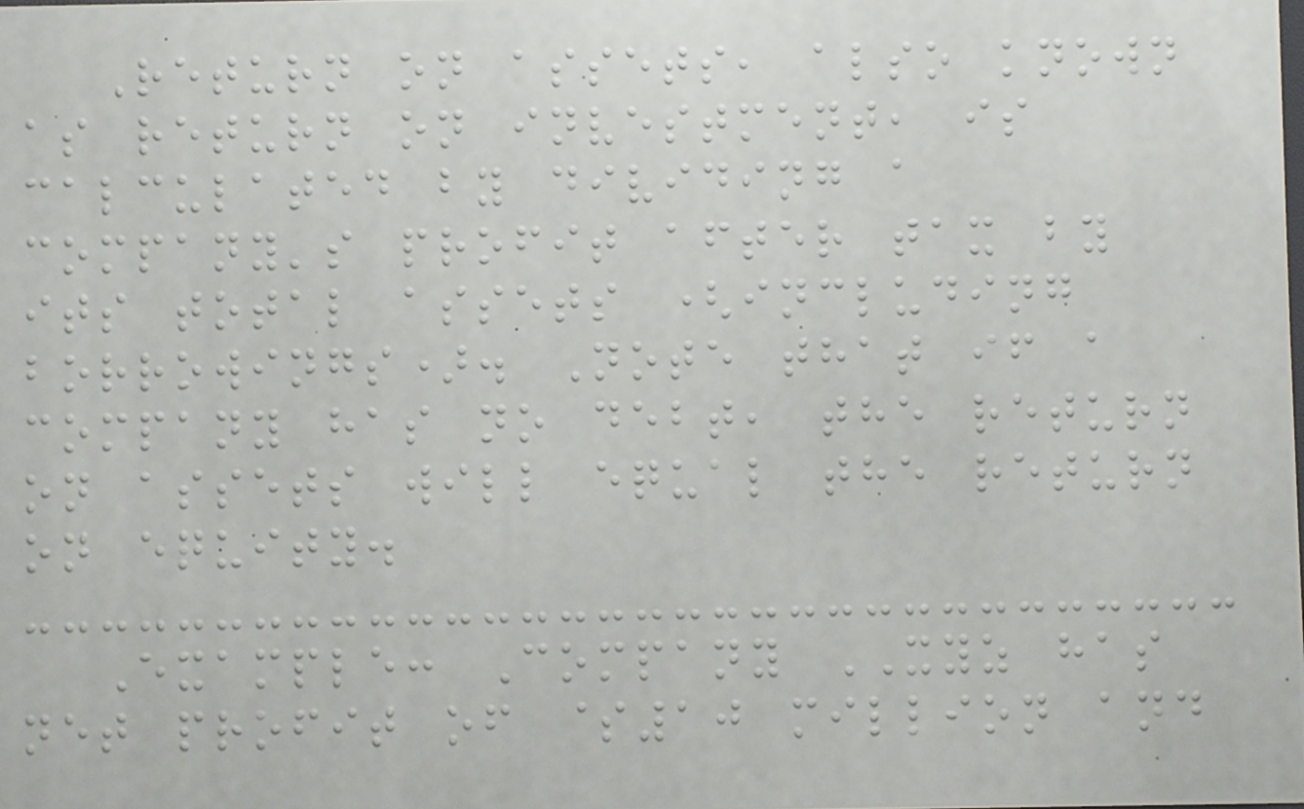Return on assets, also known
as return on investment, is
calculated by dividing a
company's profit after tax by
its total assets (including
borrowings). Note that if a
company has no debt, the return
on assets will equal the return
on equity.
Example: Company XYZ has
net profit of $10 million and
